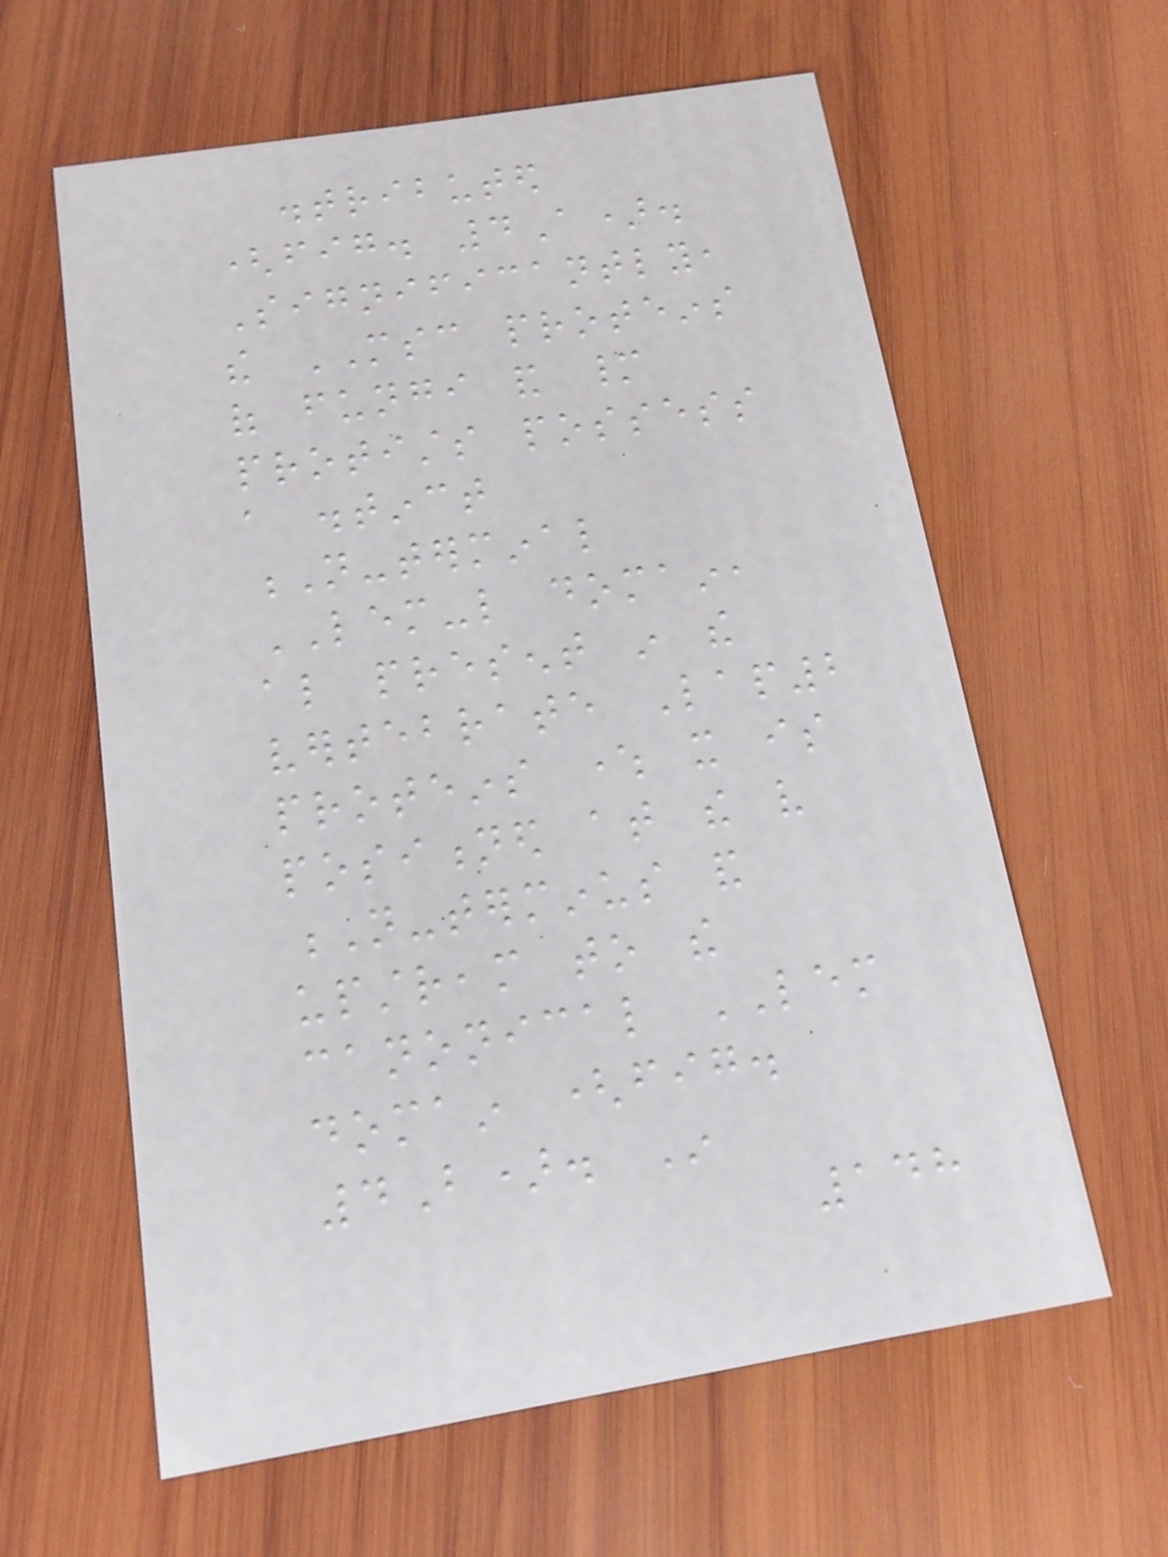distributed
(fig. 4A).
Significantly,
the MSC proteins
of fungi and many
protists possess
a distinct
N-terminal
LEM-like domain,
also present in the
vertebrate Lap2
proteins where it is
positioned at the very
N-terminus and
upstream to the
canonical LEM
domain (fig.
4B). In
148
